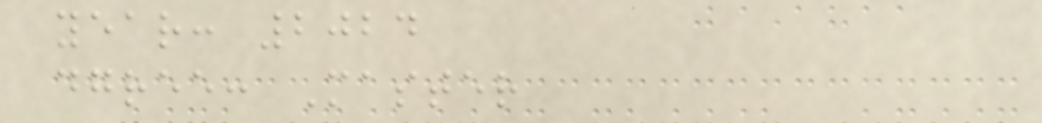year: 2024
dgree: Master
